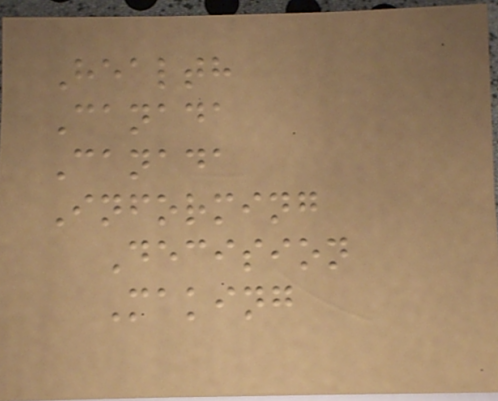Health
Canada
Canada
Informing
Decision
Making
